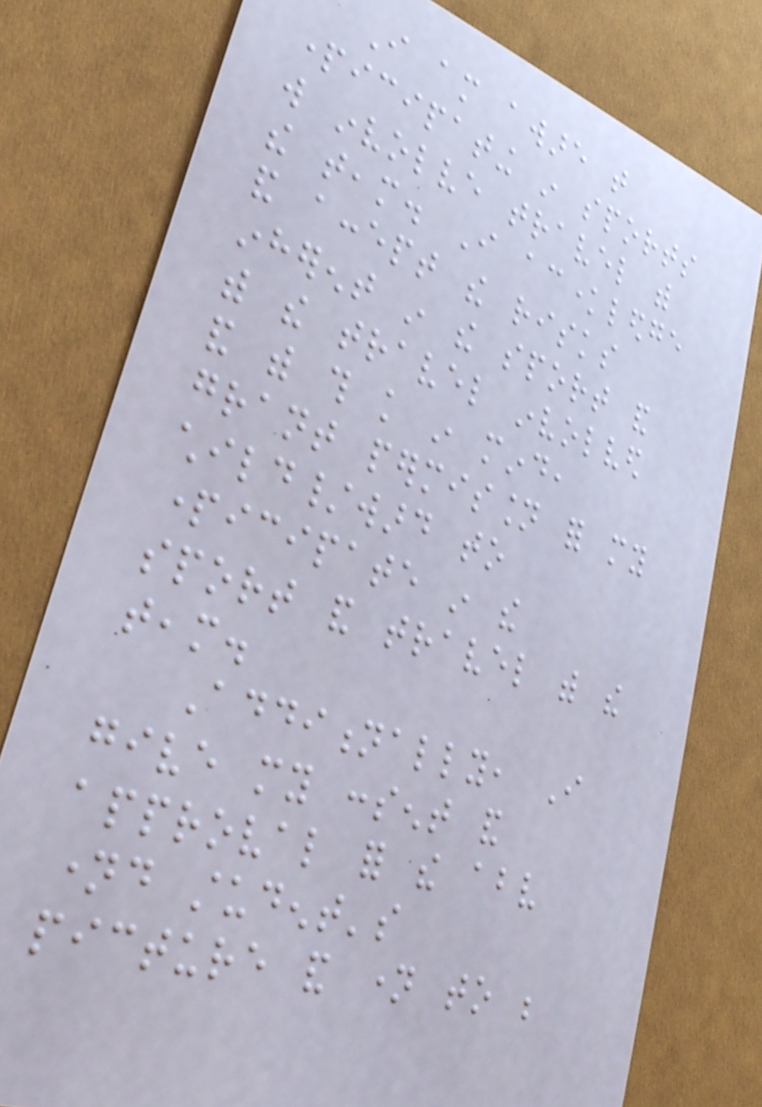I am aware that
participating in sports
will involve travel with
the team. I acknowledge
and accept the risks
inherent in the sport and
with the travel involved
and with this knowledge in mind,
grant permission for my
child/ward to
participate in the
sport and travel with the
team.
Additionally, I
give my consent and
approval for the above
named student's
picture and name to be
